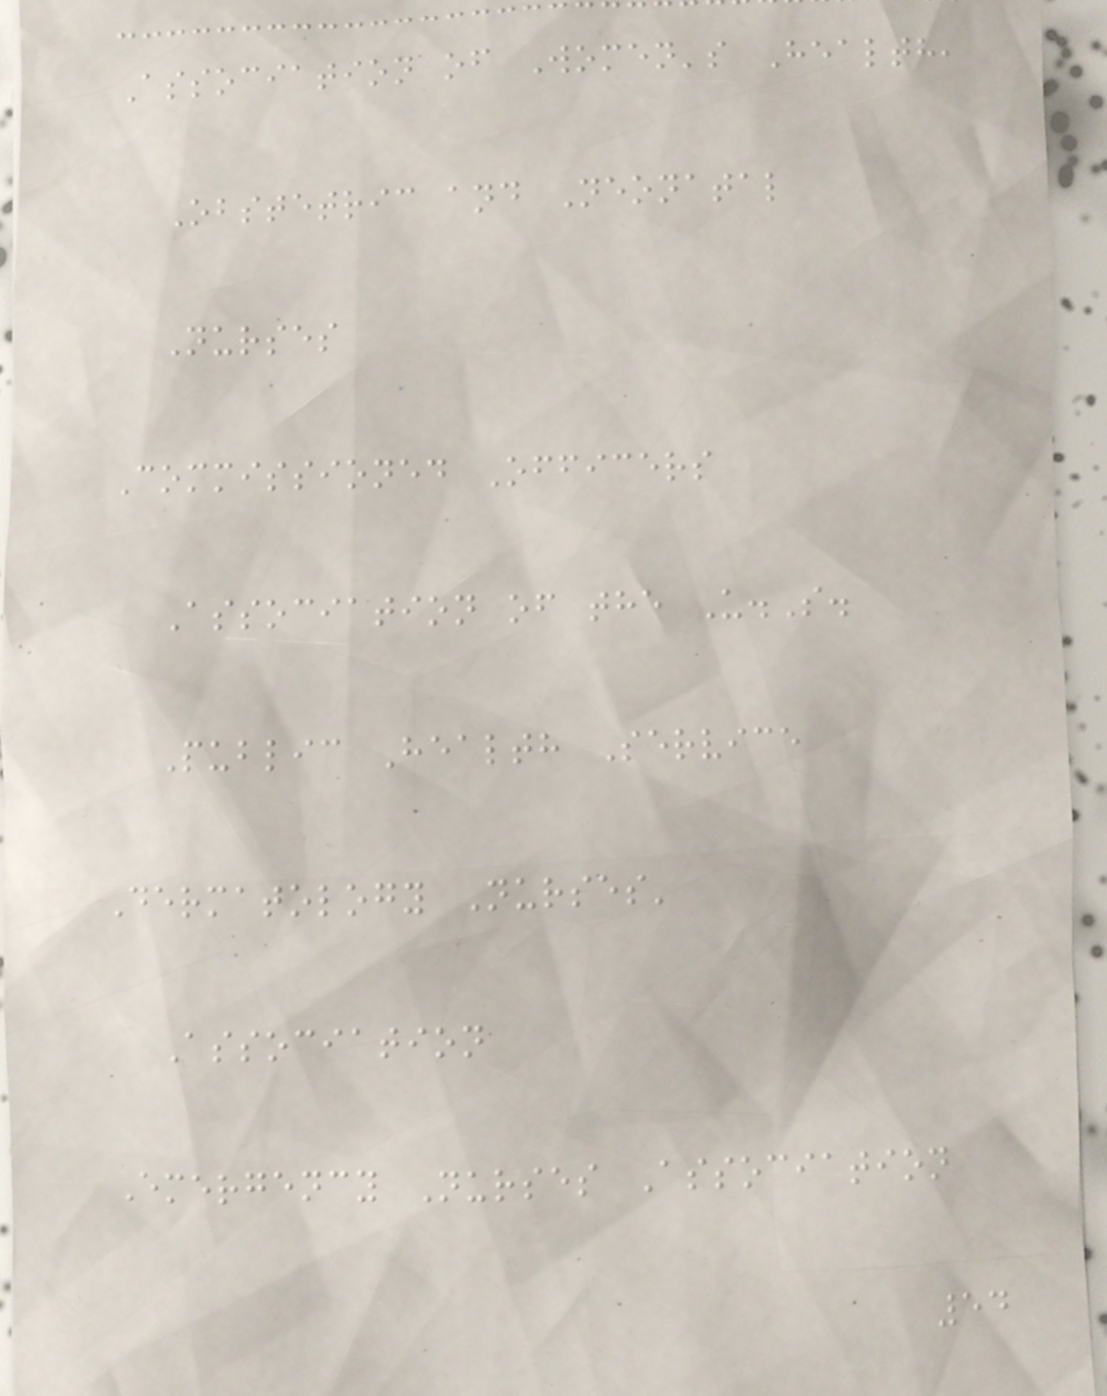Association of Women's Health,
Obstetric and Neonatal
Nurses
Commissioned Officers
Association of the U.S.
Public Health Service
Dermatology Nurses'
Association
Emergency Nurses Association
54
